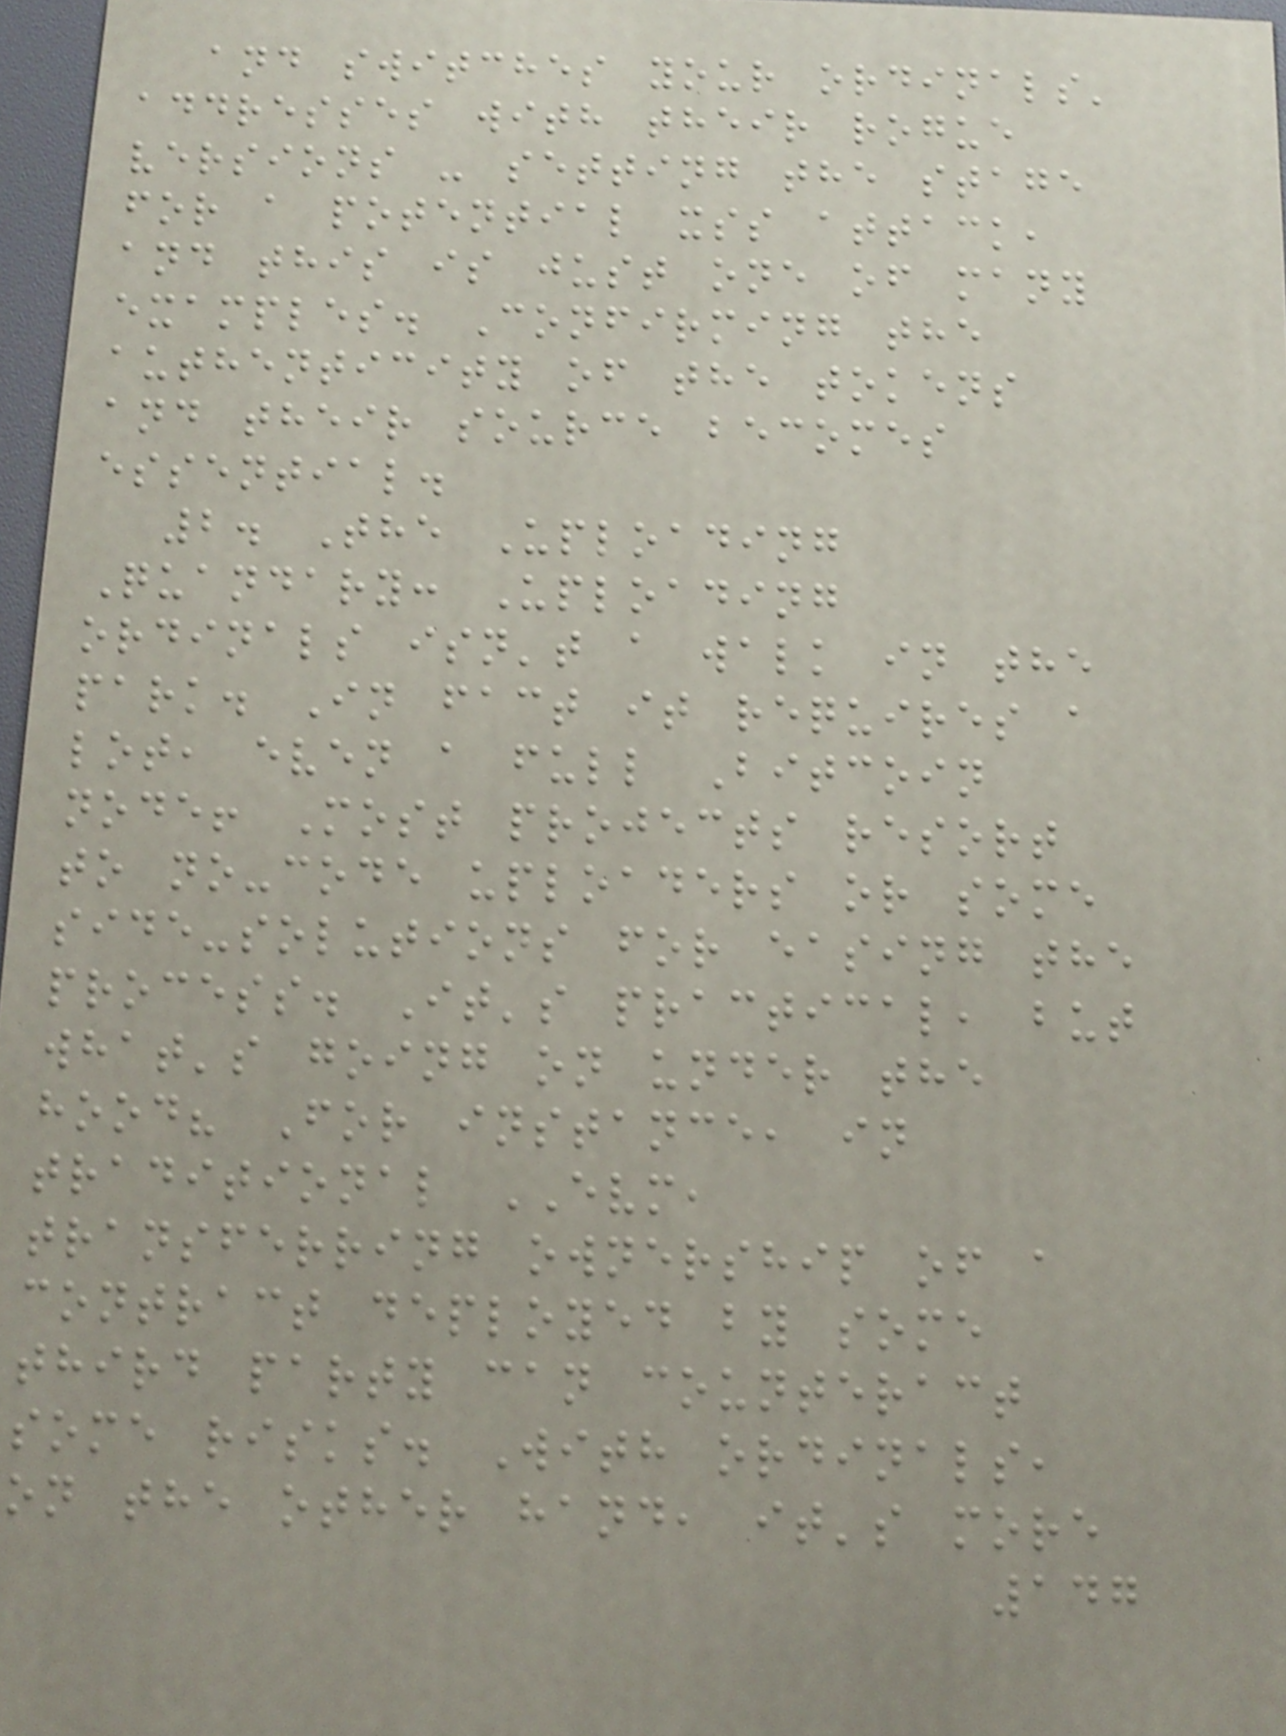and switches your ordinals'
addresses with their rogue
versions - setting the stage
for a potential xss attack,
and this is just one of many
examples. Confirming the
authenticity of the tokens
and their source becomes
essential.
2. The Uploading
Quandary: Uploading
ordinals isn't a walk in the
park. In fact it requires a
lot, even a full Bitcoin
node! Most projects resort
to no-code uploaders or some
side-solutions for easing the
process. It's practical, but
what's going on under the
hood? For instance, in
traditional EVM,
transferring ownership of a
contract deployed by some
third party can counteract
some risks. With ordinals,
on the other hand, it's more
147
